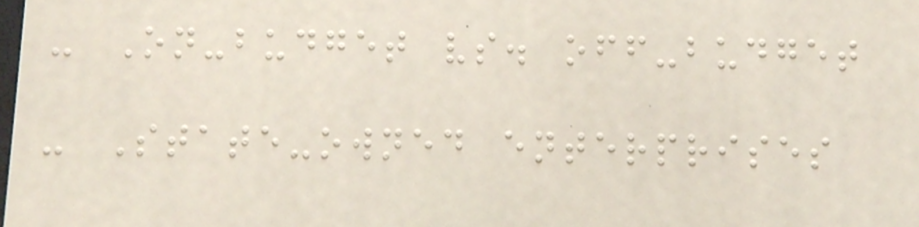- On-budget vs. off-budget
- State-owned enterprises
